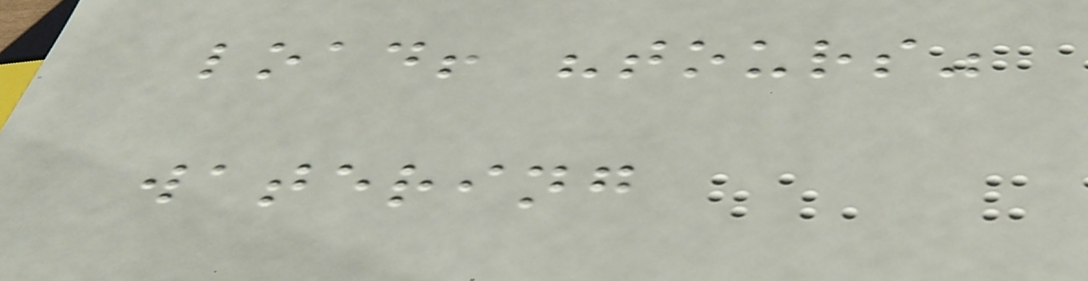load! "tours"
watering
